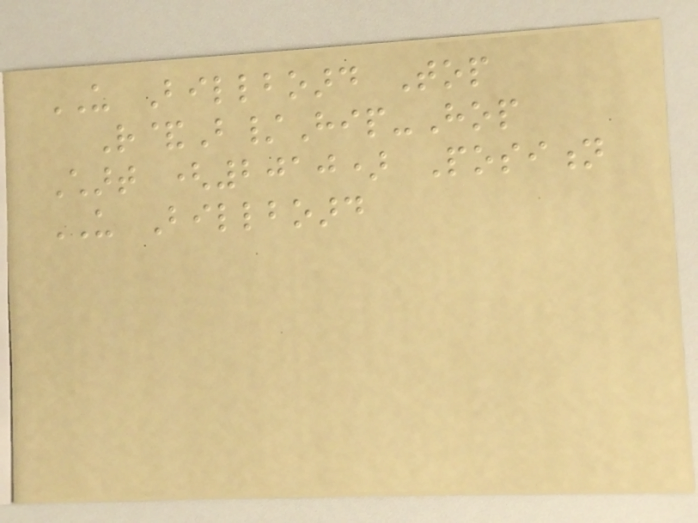US Billboard Top
R&B/Hip-Hop
Chart (2010) Position
US Billboard
